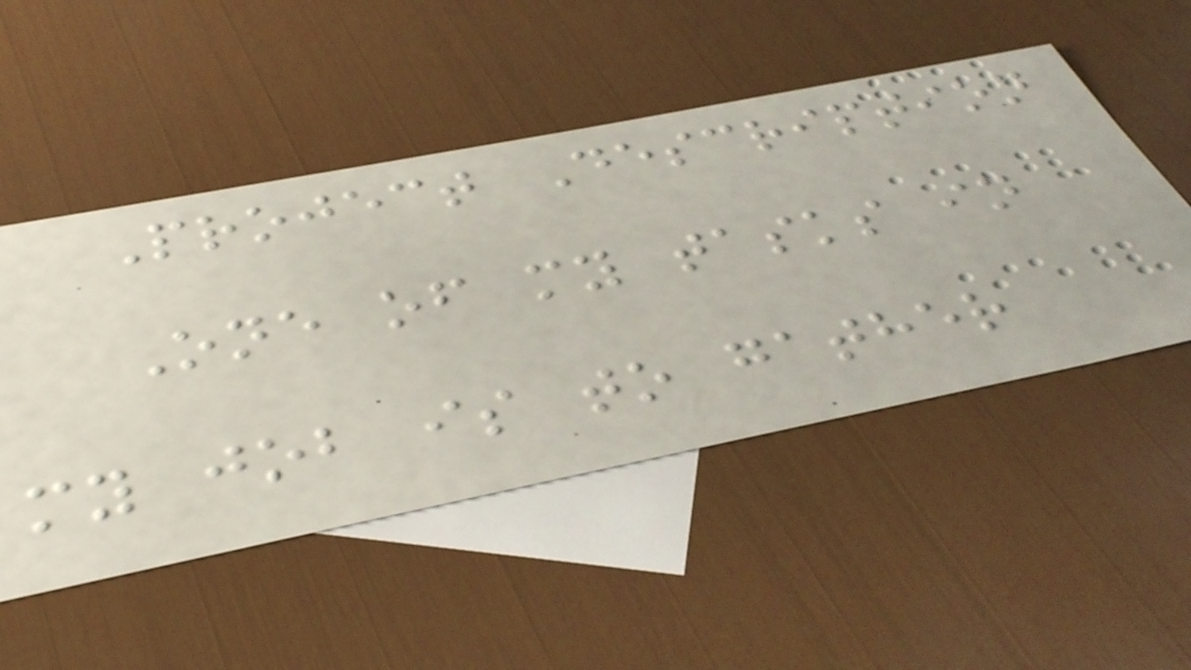Project Description
One of my tasks in
my job is to gather
